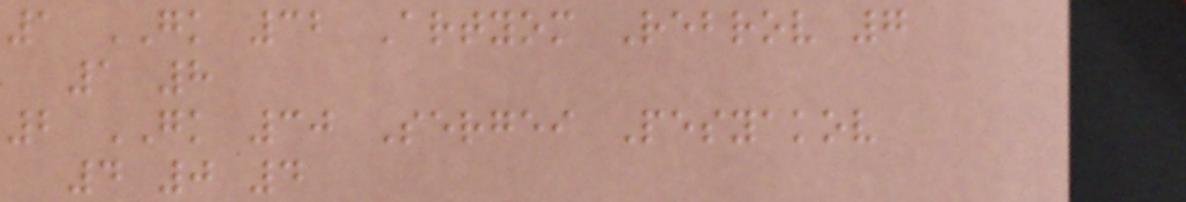1 GK 32 Artyom Rebrov 7
1 8
2 GK 30 Sergei Pesyakov
4 0 4
